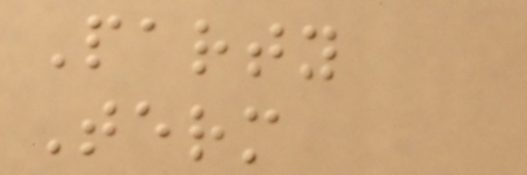Party
Term
